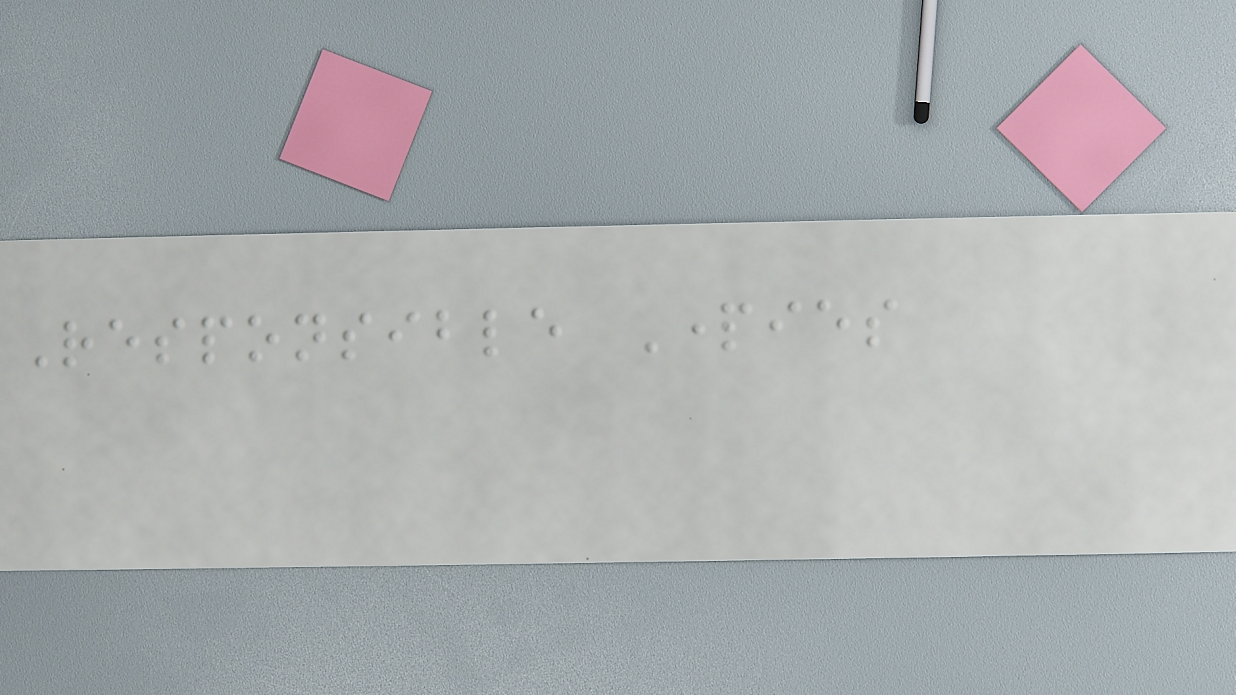Responsible Parties
